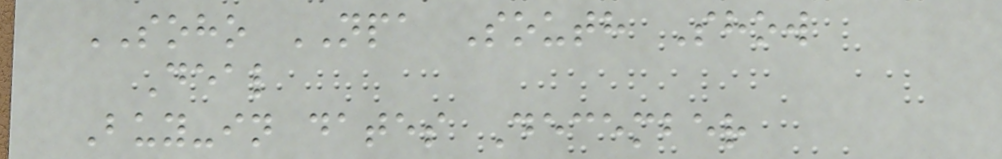SOHO NPA South Show
Deal
Buy-in dates December
